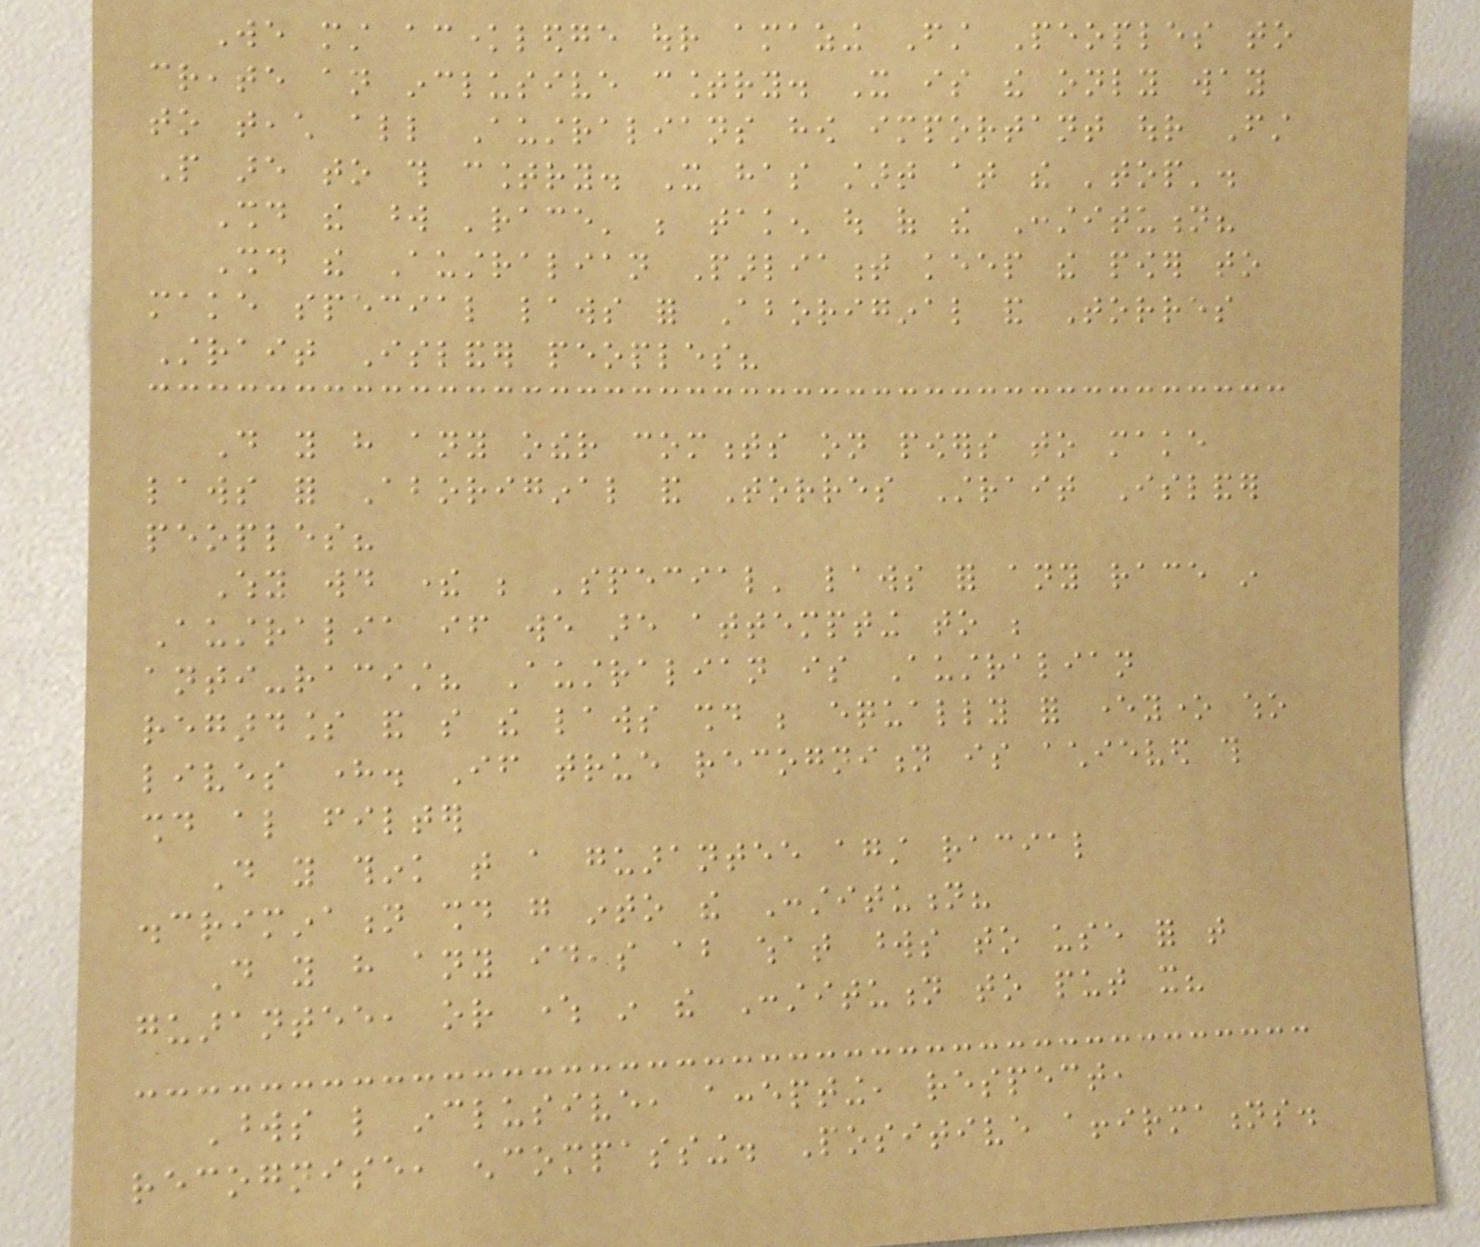We must acknowledge our amazing First Peoples to
create an inclusive country. It is the only way
to teach all Australians how important our First
People are to this country. It has start at the 'top'.
Should the word 'race' be taken out of the Constitution?
Should the Australian Parliament keep the power to
make special laws for Aboriginal and Torres
Strait Islander peoples?
Do you have any other comments on powers to make
laws for Aboriginal and Torres Strait Islander
peoples?
Why would there be 'special' laws for any race in
Australia if we are attempting to be
anti-racist? Australian is Australian
regardless and so the laws should be equally for everyone who
lives here. If true recognition is achieved this
should also filter
Do you think that a guarantee against racial
discrimination should go into the Constitution?
Do you have any ideas about what words to use for that
guarantee, or where in the Constitution to put it?
Words like inclusive, accepting, respect,
recognise, encompassing. Positive affirmations.
